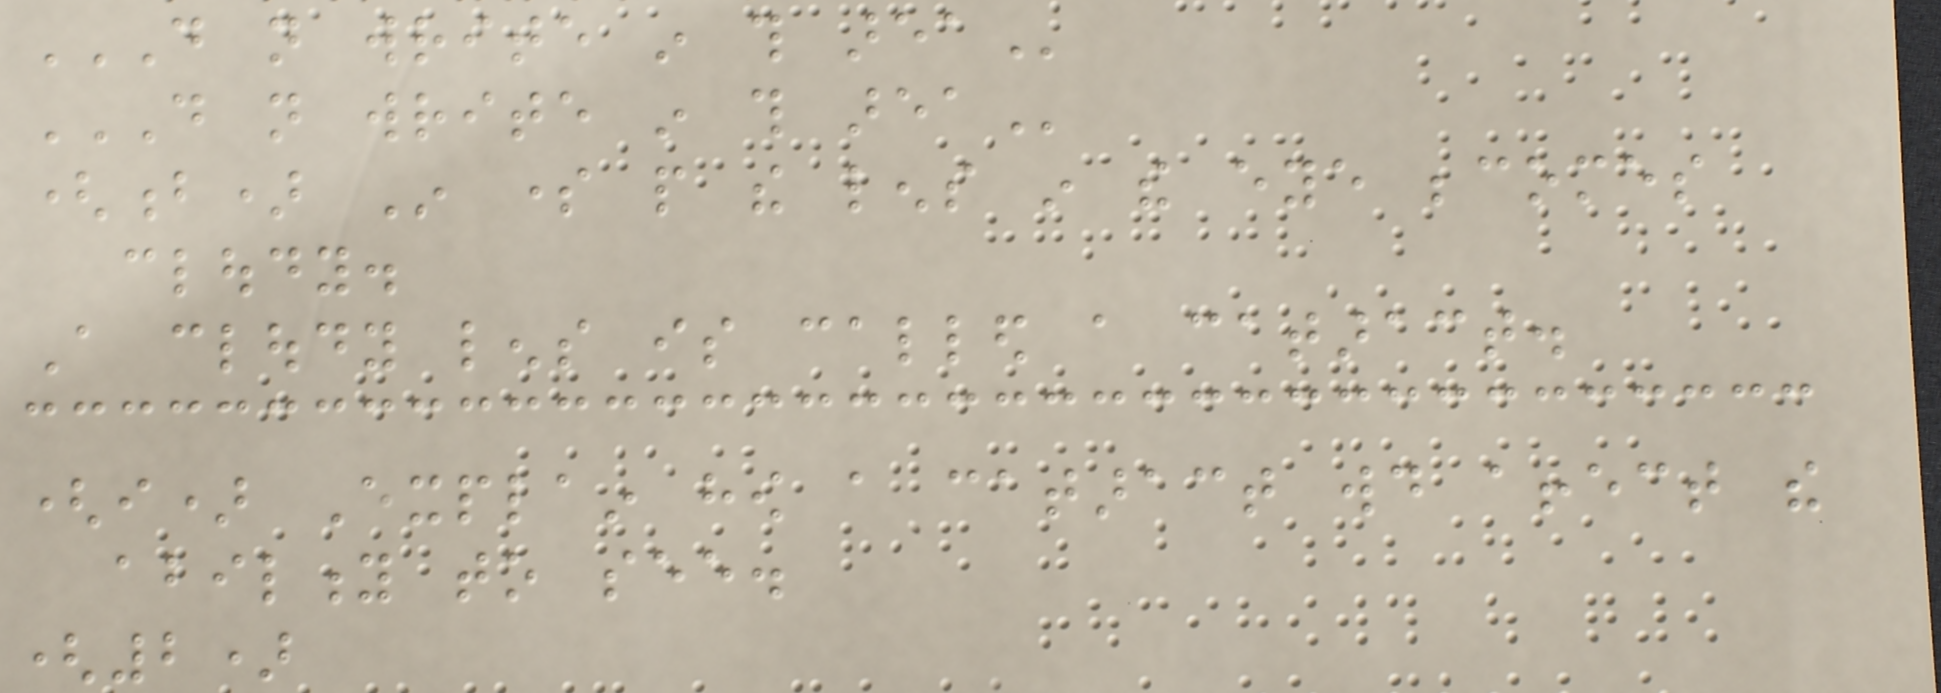DO NOT WRITE IN THIS AREA
DO NOT WRITE IN THIS AREA
(b) In some people the lens in the eye becomes
cloudy.
A cloudy lens is called a cataract.
(i) Explain how a cataract would affect the
ability to see.
(2)
